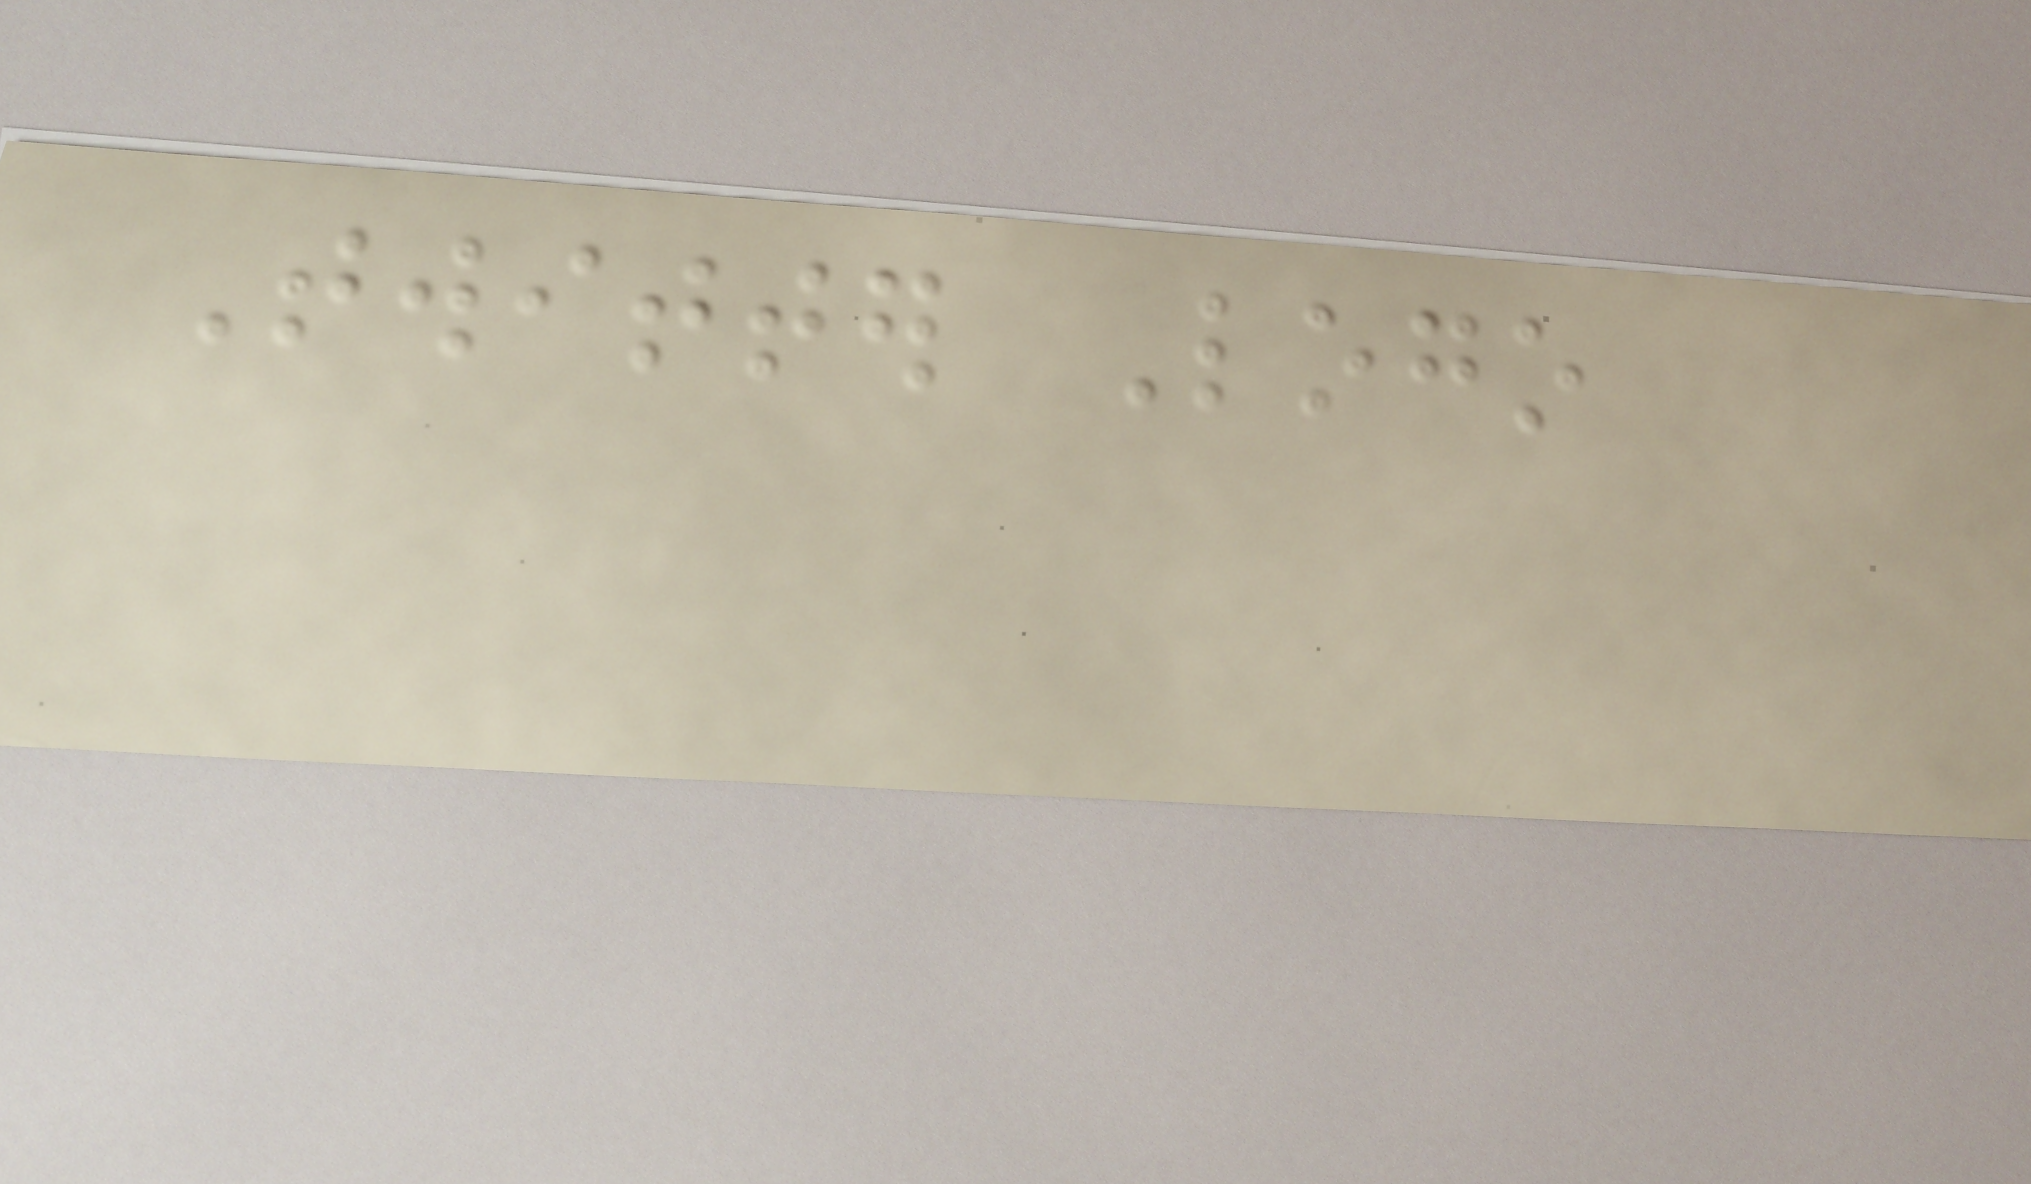Twitter Logo
